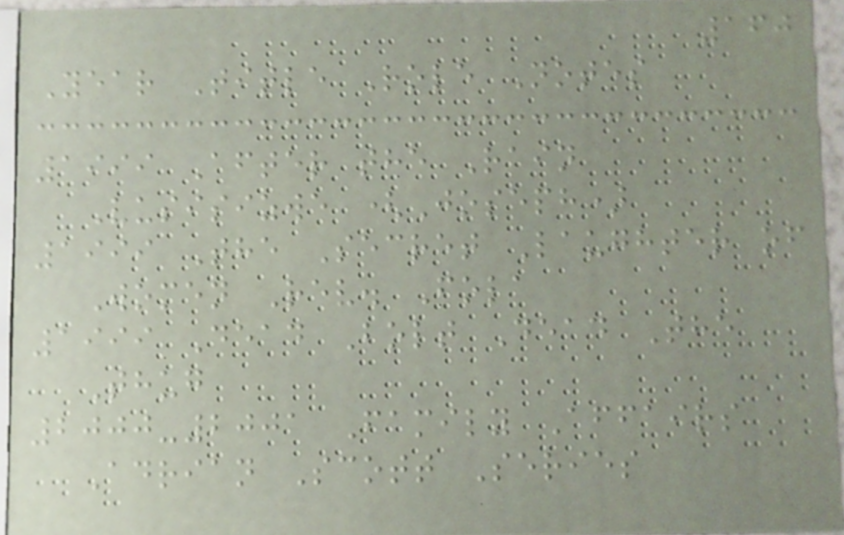160
Year Title Role Notes
1999 After the Rain
Vusisizwe (Joseph)
1999 The Secret Laughter of
Women Rev. Fola
1999 Dead Bolt Dead The
Thug
2000-2001 Family Affairs
Adrian Scott Series
